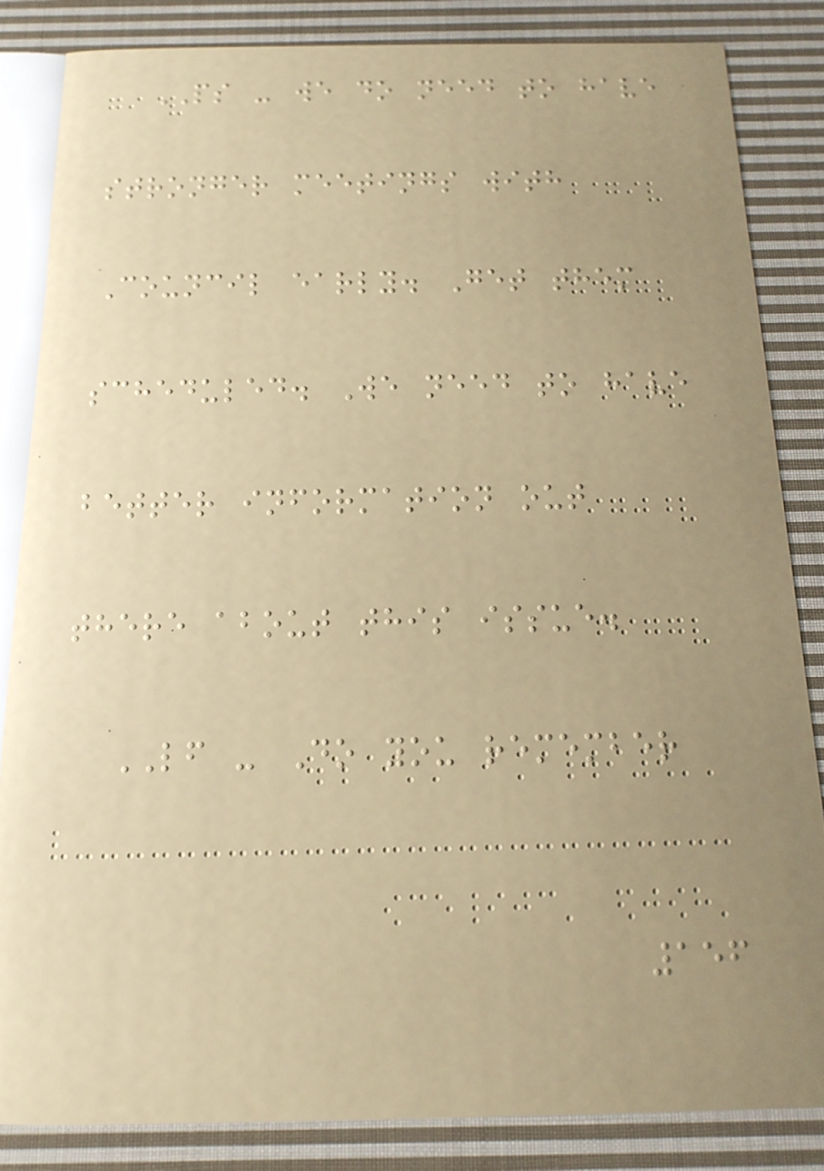PS - we do need to have
stronger meetings with
Council early. Get them
scheduled. We need to have
better information out
there about this issue.
LF - Do you remember
156
